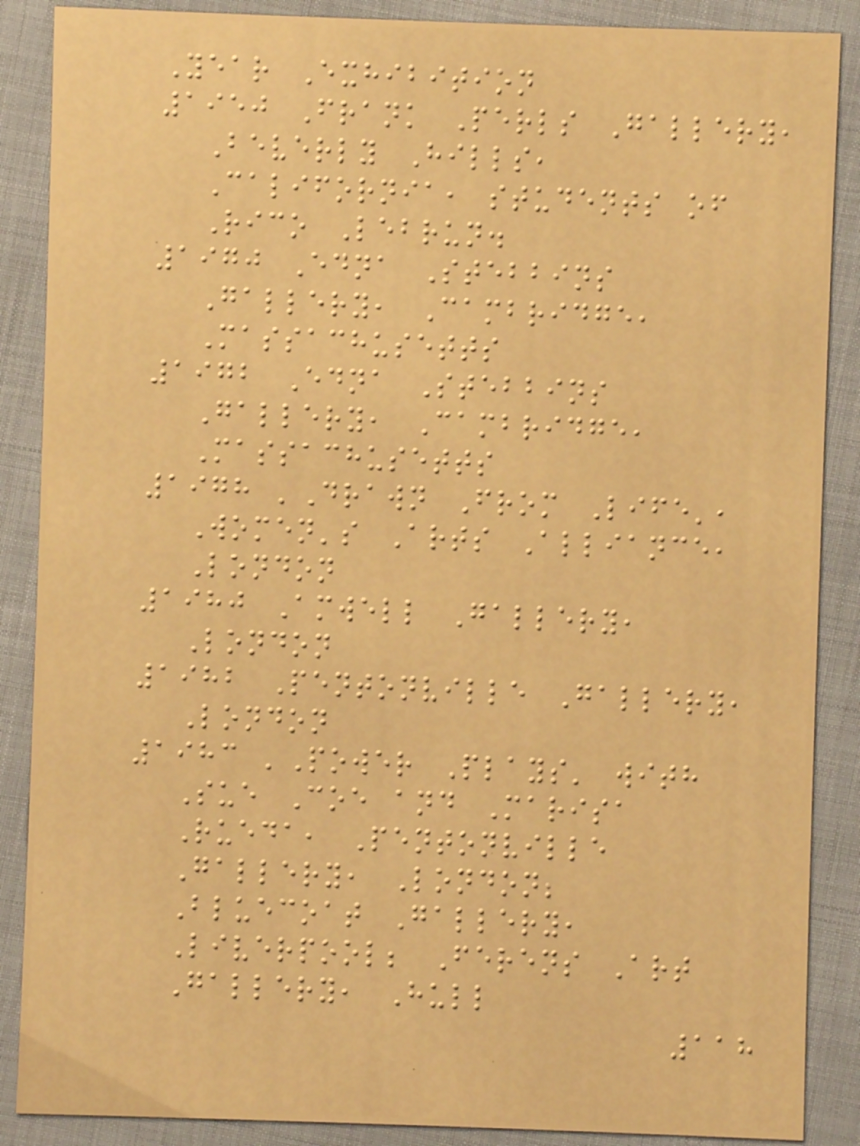Year Exhibition
1950 Frank Perls Gallery,
Beverly Hills,
California, students of
Rico Lebrun.
1970 Edna Stebbins
Gallery, Cambridge,
Massachusetts
1972 Edna Stebbins
Gallery, Cambridge,
Massachusetts
1978 'Drawn From Life',
Women's Arts Alliance,
London
1980 Amwell Gallery,
London
1982 Pentonville Gallery,
London
1983 'Power Plays' with
Sue Coe and Marisa
Rueda, Pentonville
Gallery, London;
Bluecoat Gallery,
Liverpool; Ferens Art
Gallery, Hull
118
